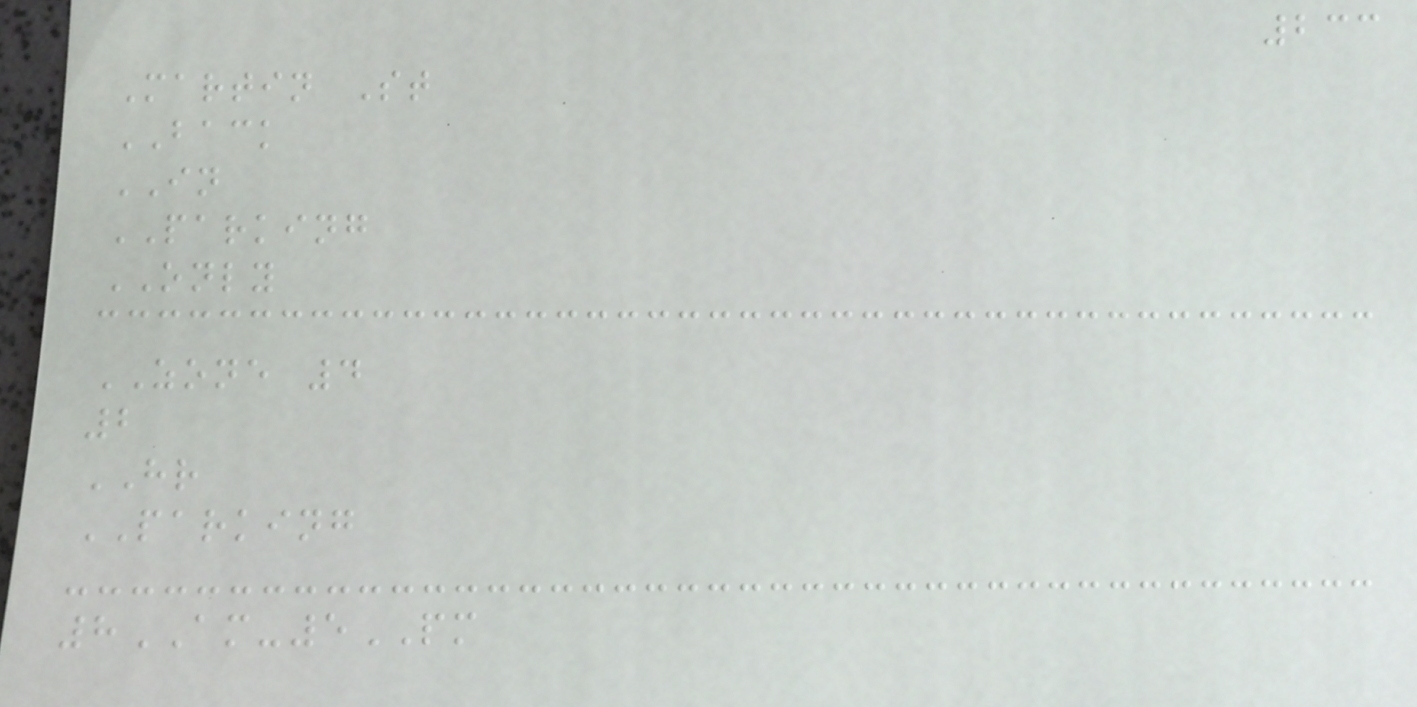233
Martin St
BACK
IN
PARKING
ONLY
ZONE 4
2
HR
PARKING
8AM-5PM
